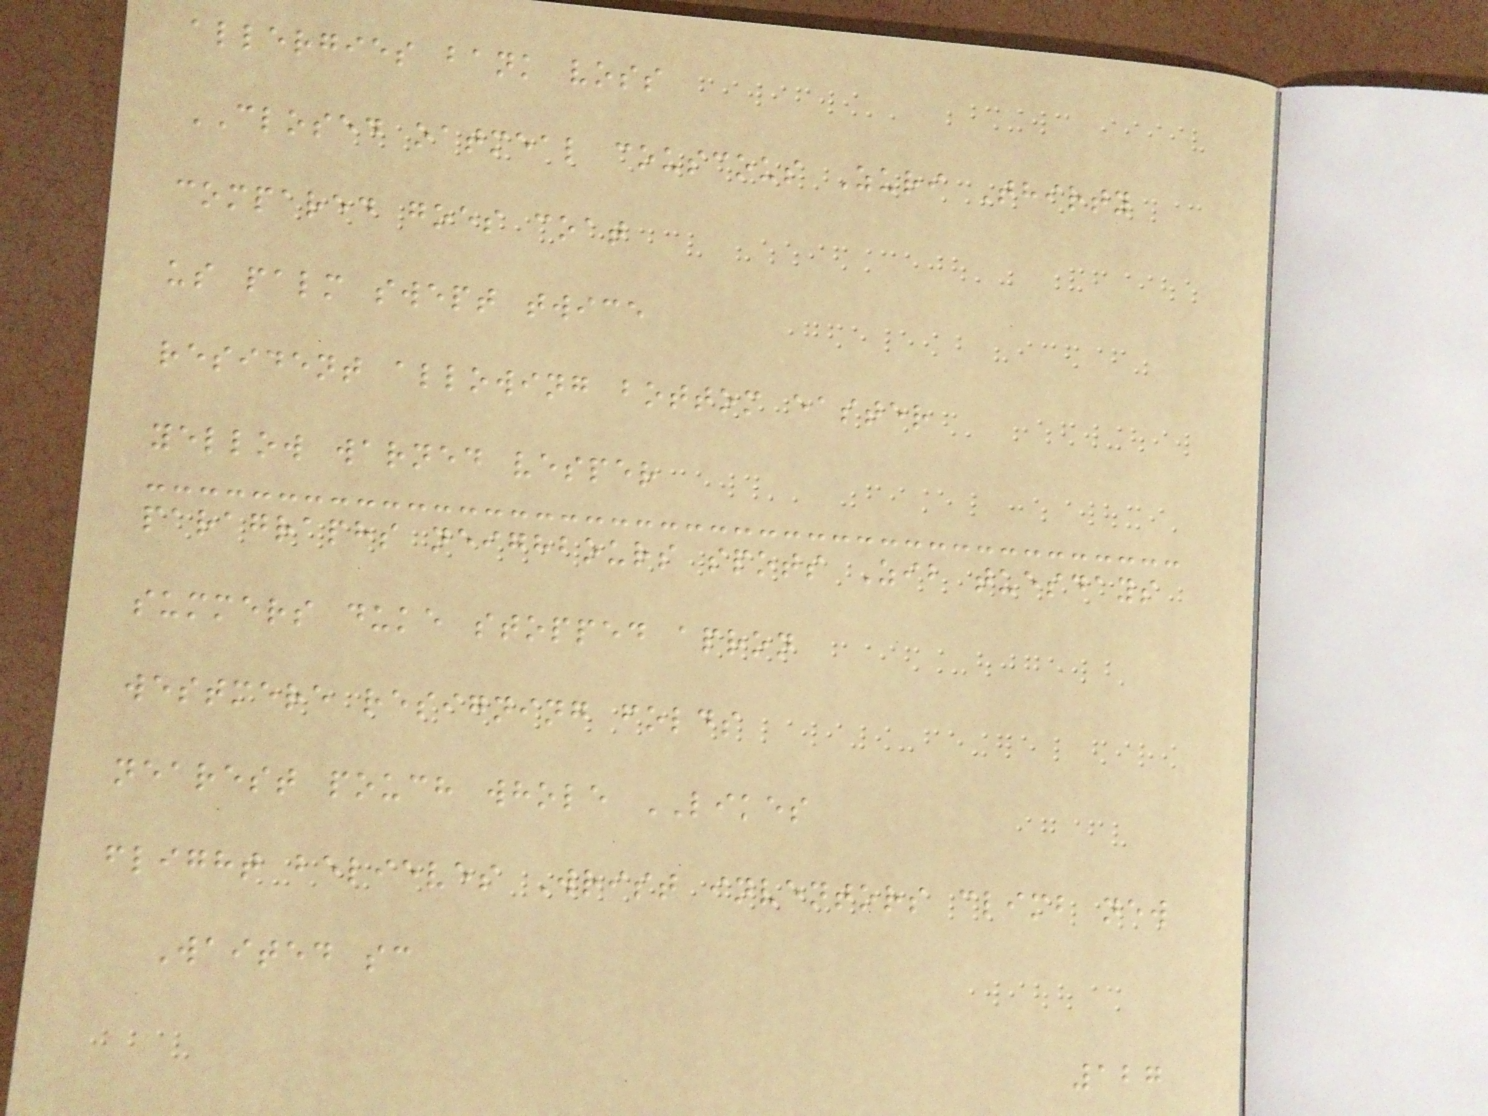allergies bank voss
CLOSED oatmeal couscous Zuri Thirty
compared goes coat
us palm swept twice
resident allowing bottom easter
yellow warned vesper
paragraphs neighbours spots Zib tuesdays
summers duke stopped apron
westmere resigning folds
nearest pouch whole LIKES
flight believes Wrist inventors climb new
Waited sc
127
